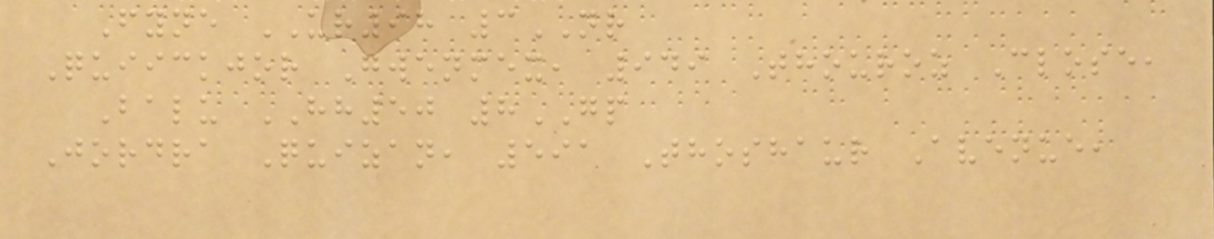Fyne UR98 3NR
Quiickjor Gwenmex, 949 Thouroz Close,
Balu HH50 8GP
Jordra Quizan, 591 Thoshaur Avenue,
